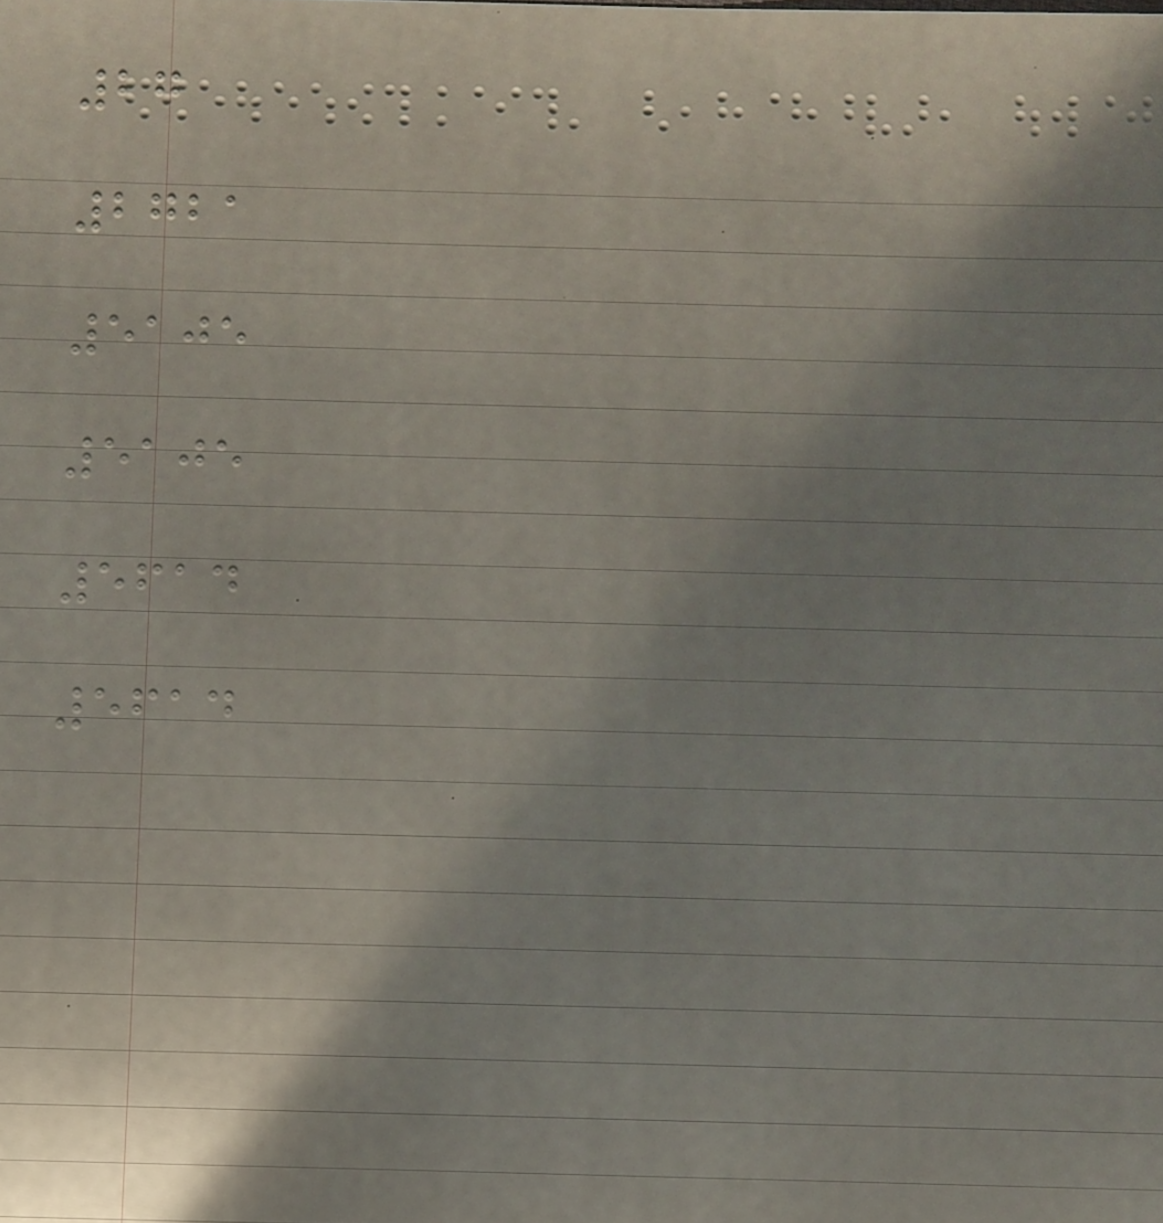27
2721
5105
5105
5614
5614
